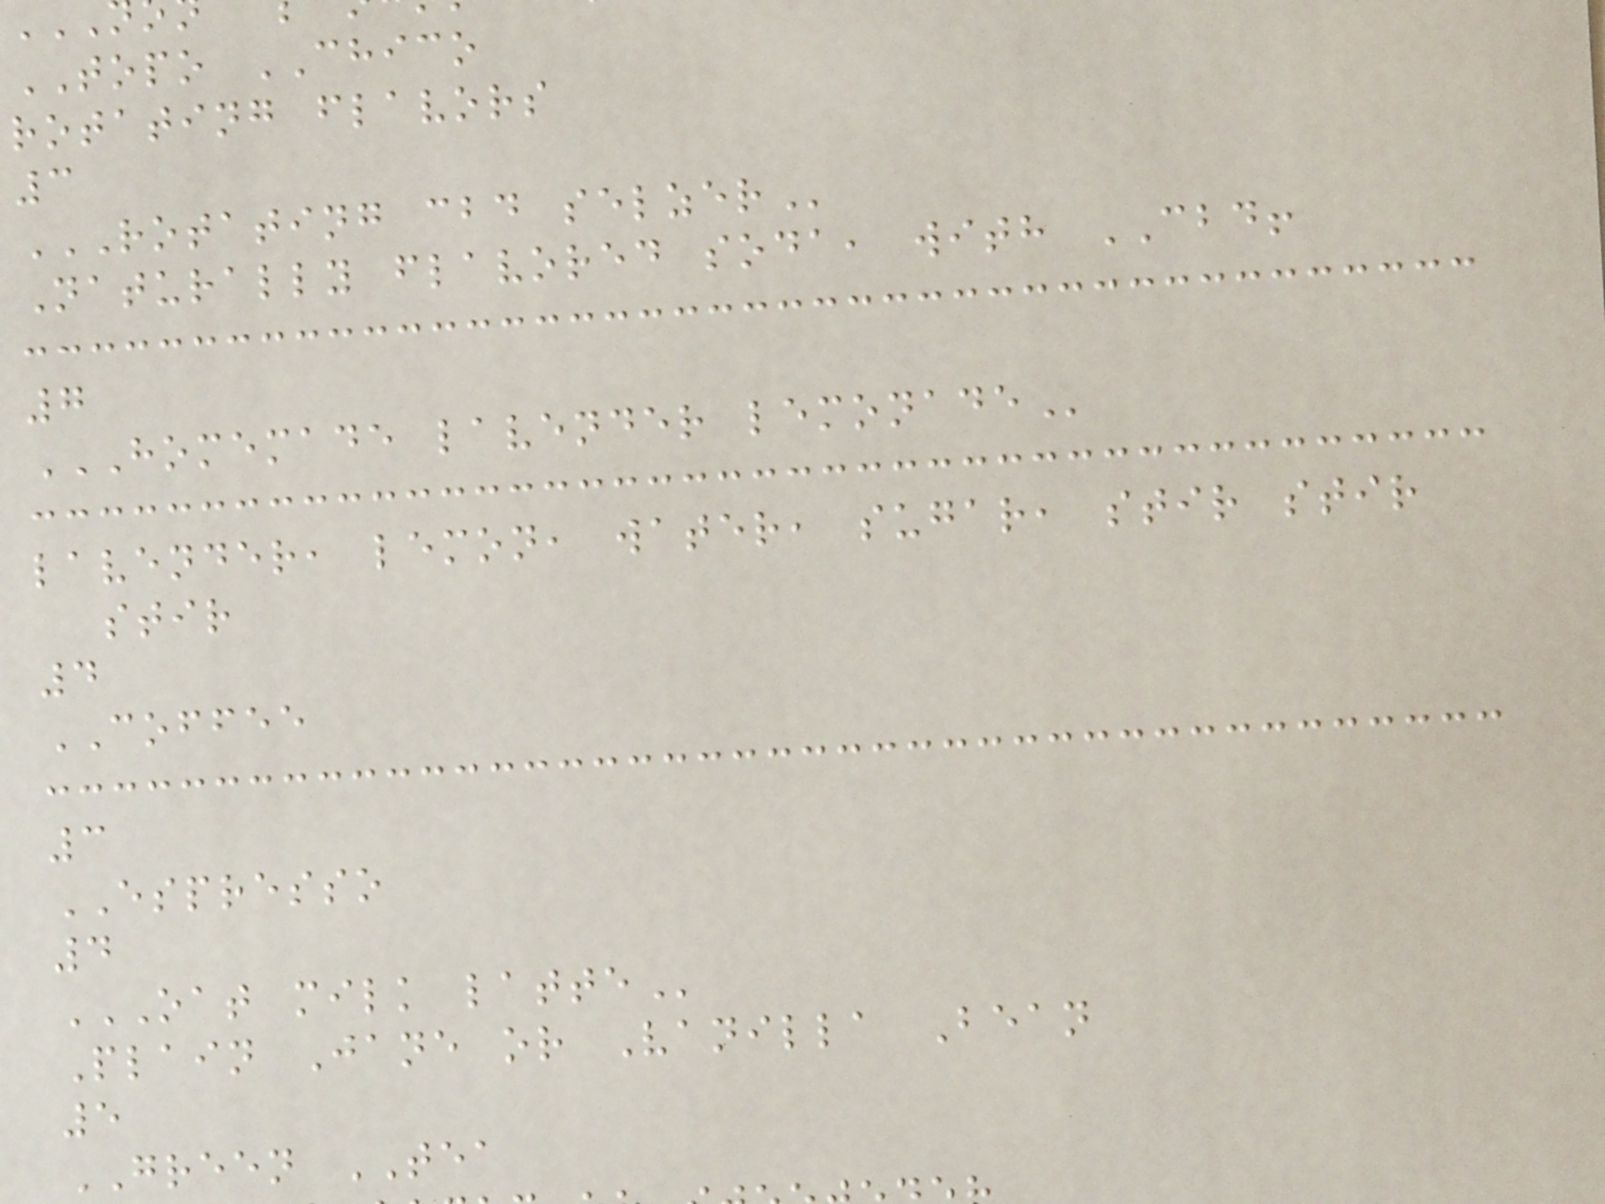TOPO CHICO
rotating flavors
3
ROTATING CBD SELZER
Naturally flavored soda, with CBD!
7
HOMEMADE LAVENDER LEMONADE
lavender, lemon, water, sugar, stir stir
stir
4
COFFEE
3
ESPRESSO
4
OAT MILK LATTE
Plain Jane or Vanilla Bean
5
GREEN TEA
